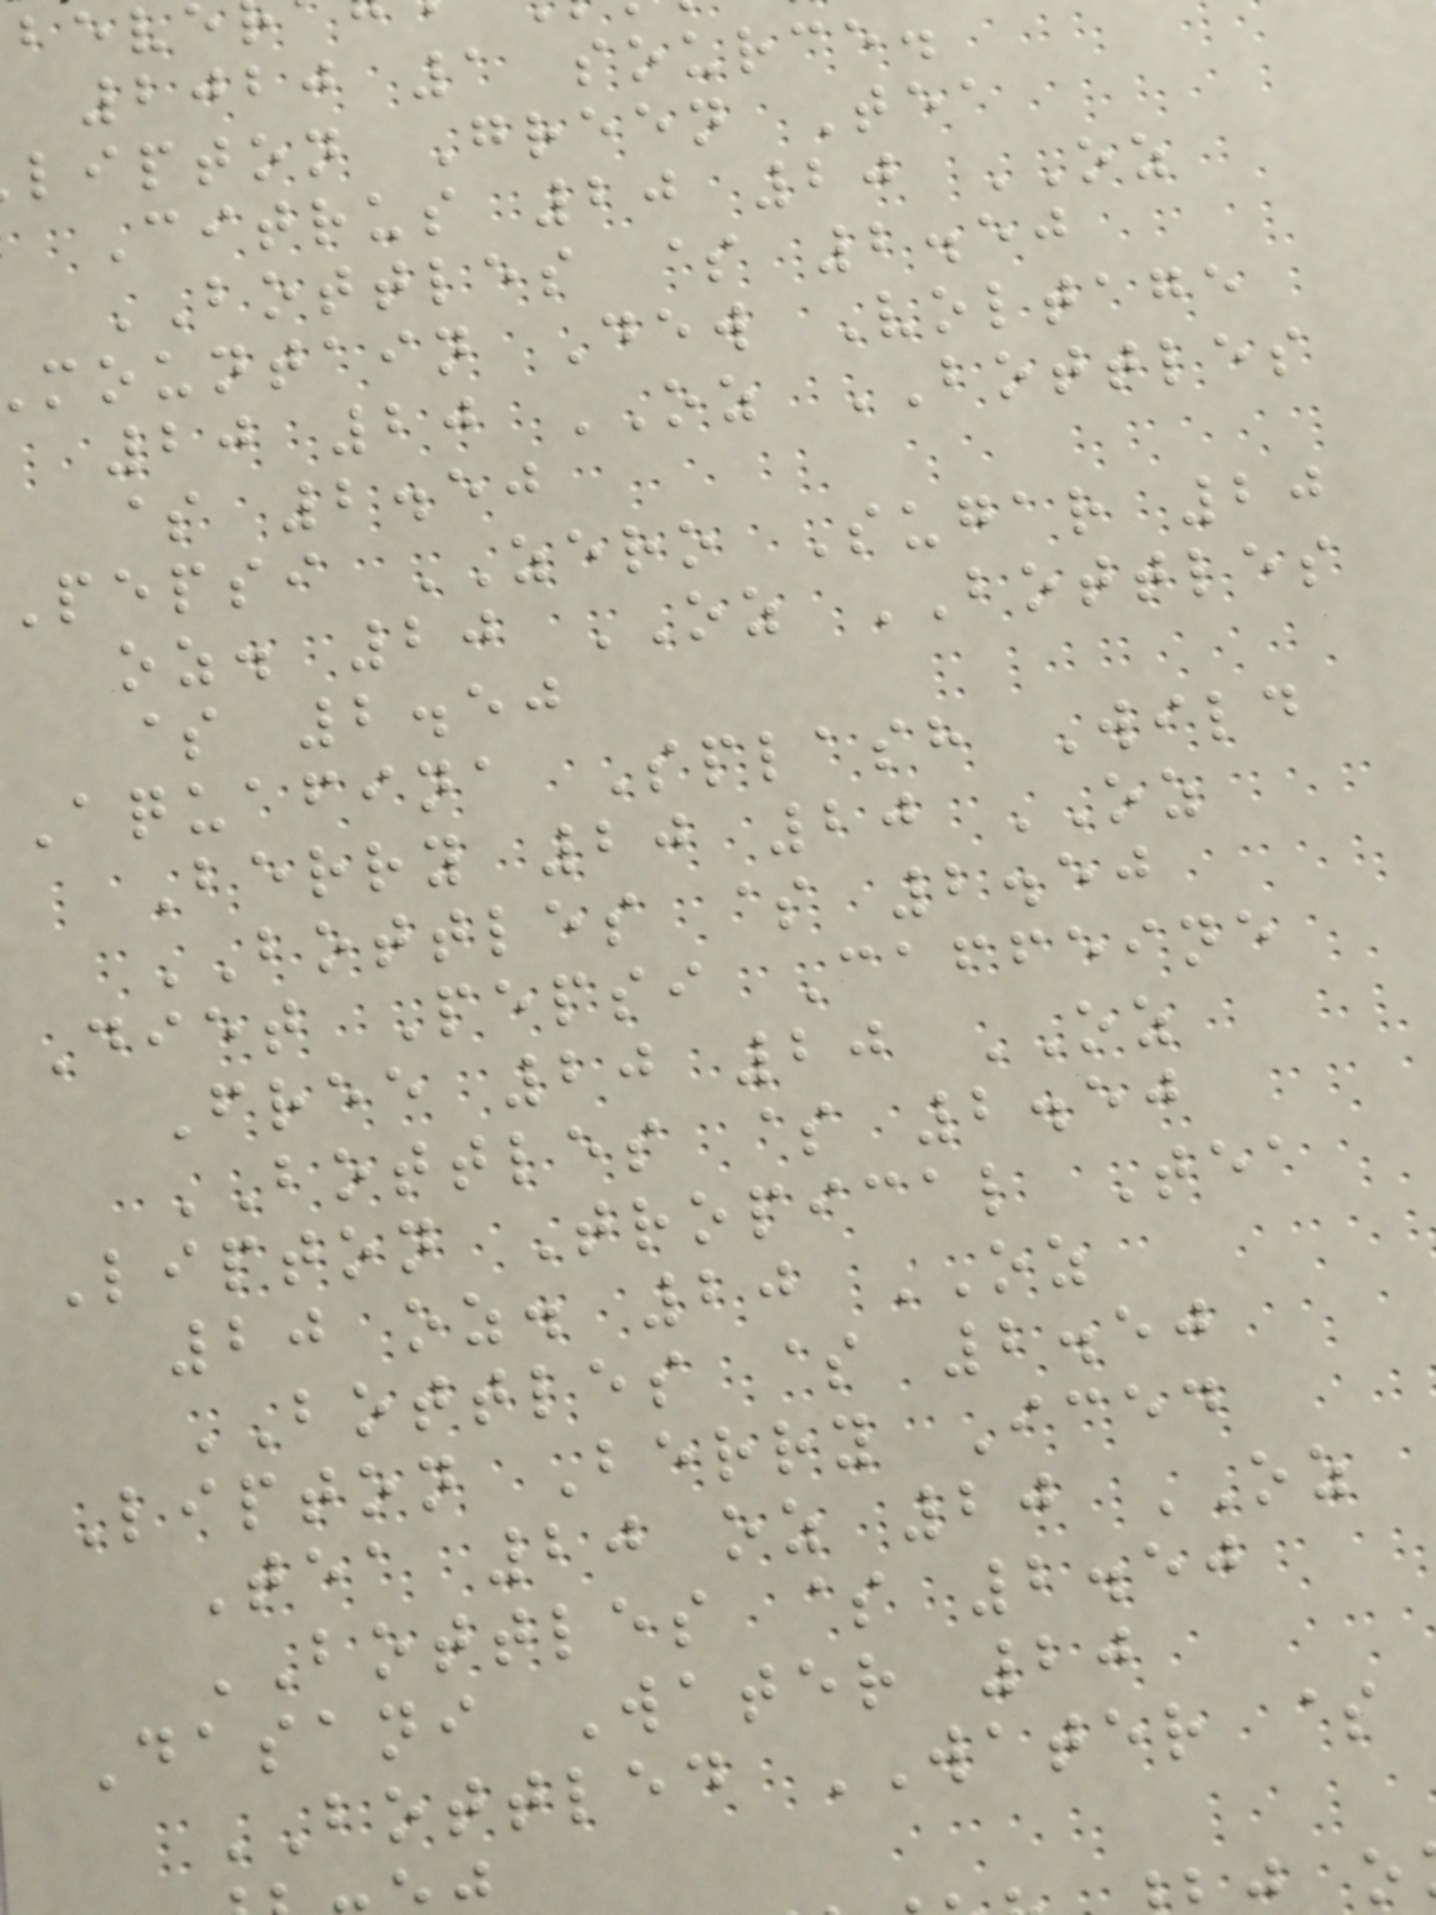2020 1 source.
lipton Green Tea
Citrus 20 20 OZ
BOTTLES $ 2.50
mountain Dew Voltage
20 20 OZ BOTTLES
$ 2.50
pepsi ZERO Sugar 20
oz. 20 OZ BOTTLES
$ 2.50
Aquafina Splash Wild
Berry 20 20 OZ
BOTTLES $ 2.50
Diet Pepsi Caffeine
Free 20 20 OZ
BOTTLES $ 2.50
Lipton Tropical Tea
20 oz. 20 OZ
BOTTLES $ 2.50
Lipton Berry Iced
Tea 20 oz 20 OZ
BOTTLES $ 2.50
Dasani Water 20
BOTTLED WATER $
